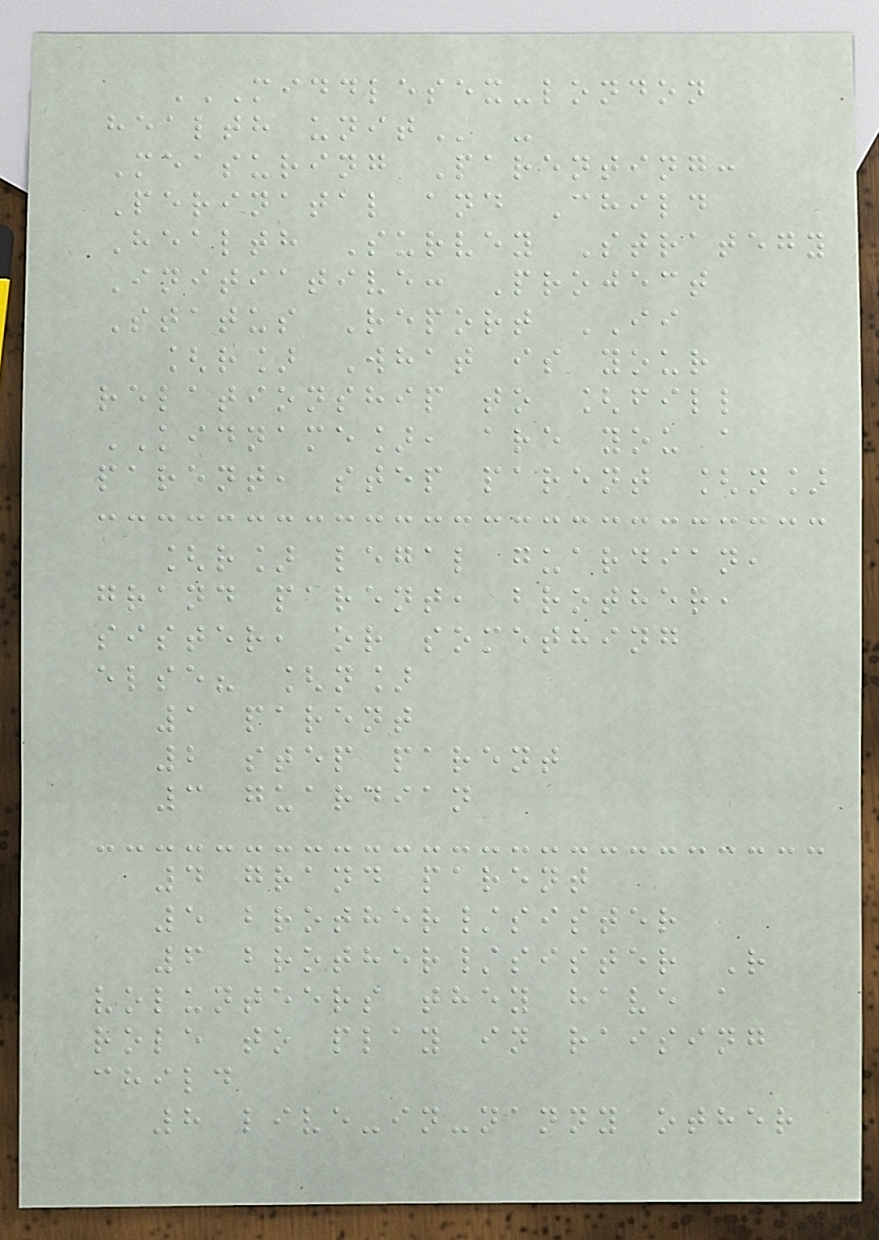MIDDLESEX-LONDON
HEALTH UNIT -
Measuring Parenting:
Perinatal and Child
Health Survey Strategy
Initiative: Project
Status Report II
[r] What is your
relationship to [fill
KIDNAME], are you a
parent, step parent [n]
[r] legal guardian,
grand parent, brother,
sister, or something
else? [n]
1 parent
2 step parent
3 guardian
4 grand parent
5 brother/sister
6 brother/sister R
volunteers they have a
role to play in raising
child
8 live-in-nanny other
